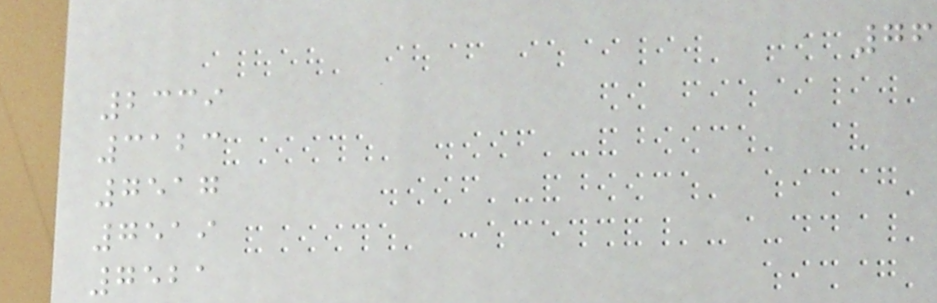76
2339
3123
7517
7519
7521
